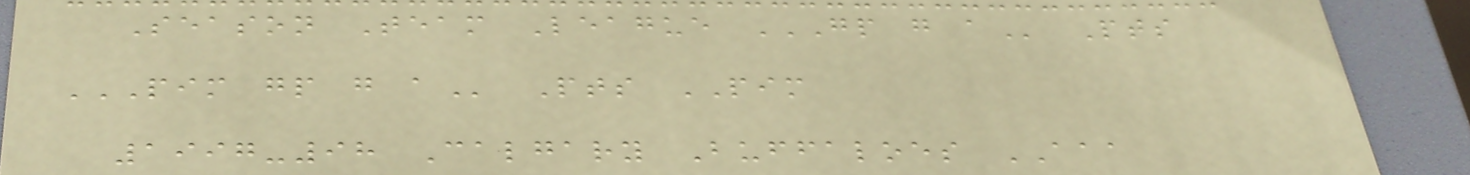Season Team League GP G A Pts
PIM GP G A Pts PIM
1997-98 Calgary Buffaloes AAA
